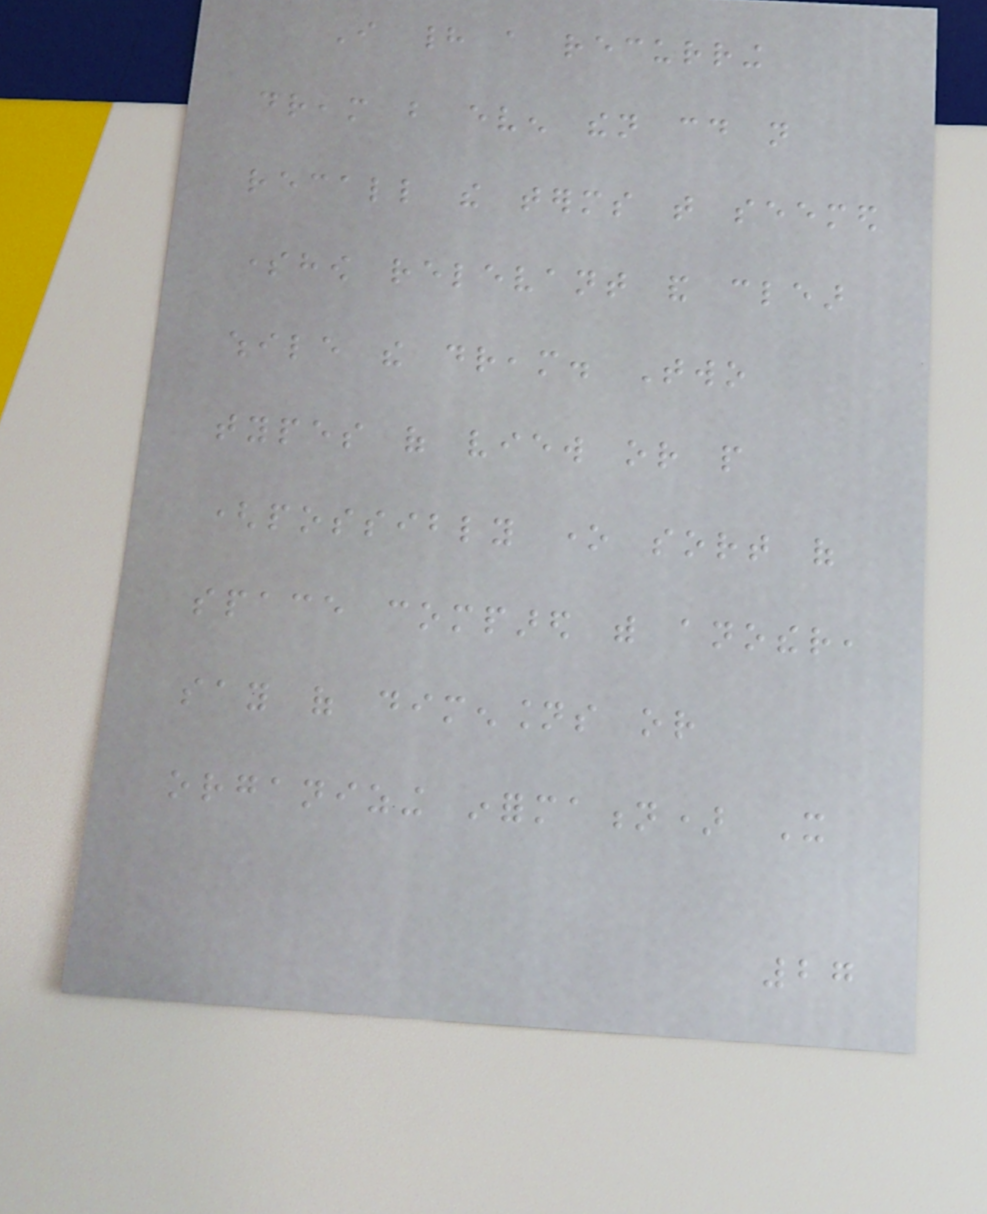I had a recurring
dream but even then could not
recall the terms that seemed
somehow relevant and clear
while the dream. Two
types of view or people
(possibly one sort of
space compared with another,
say of dimensions or
organizing information) It
27
